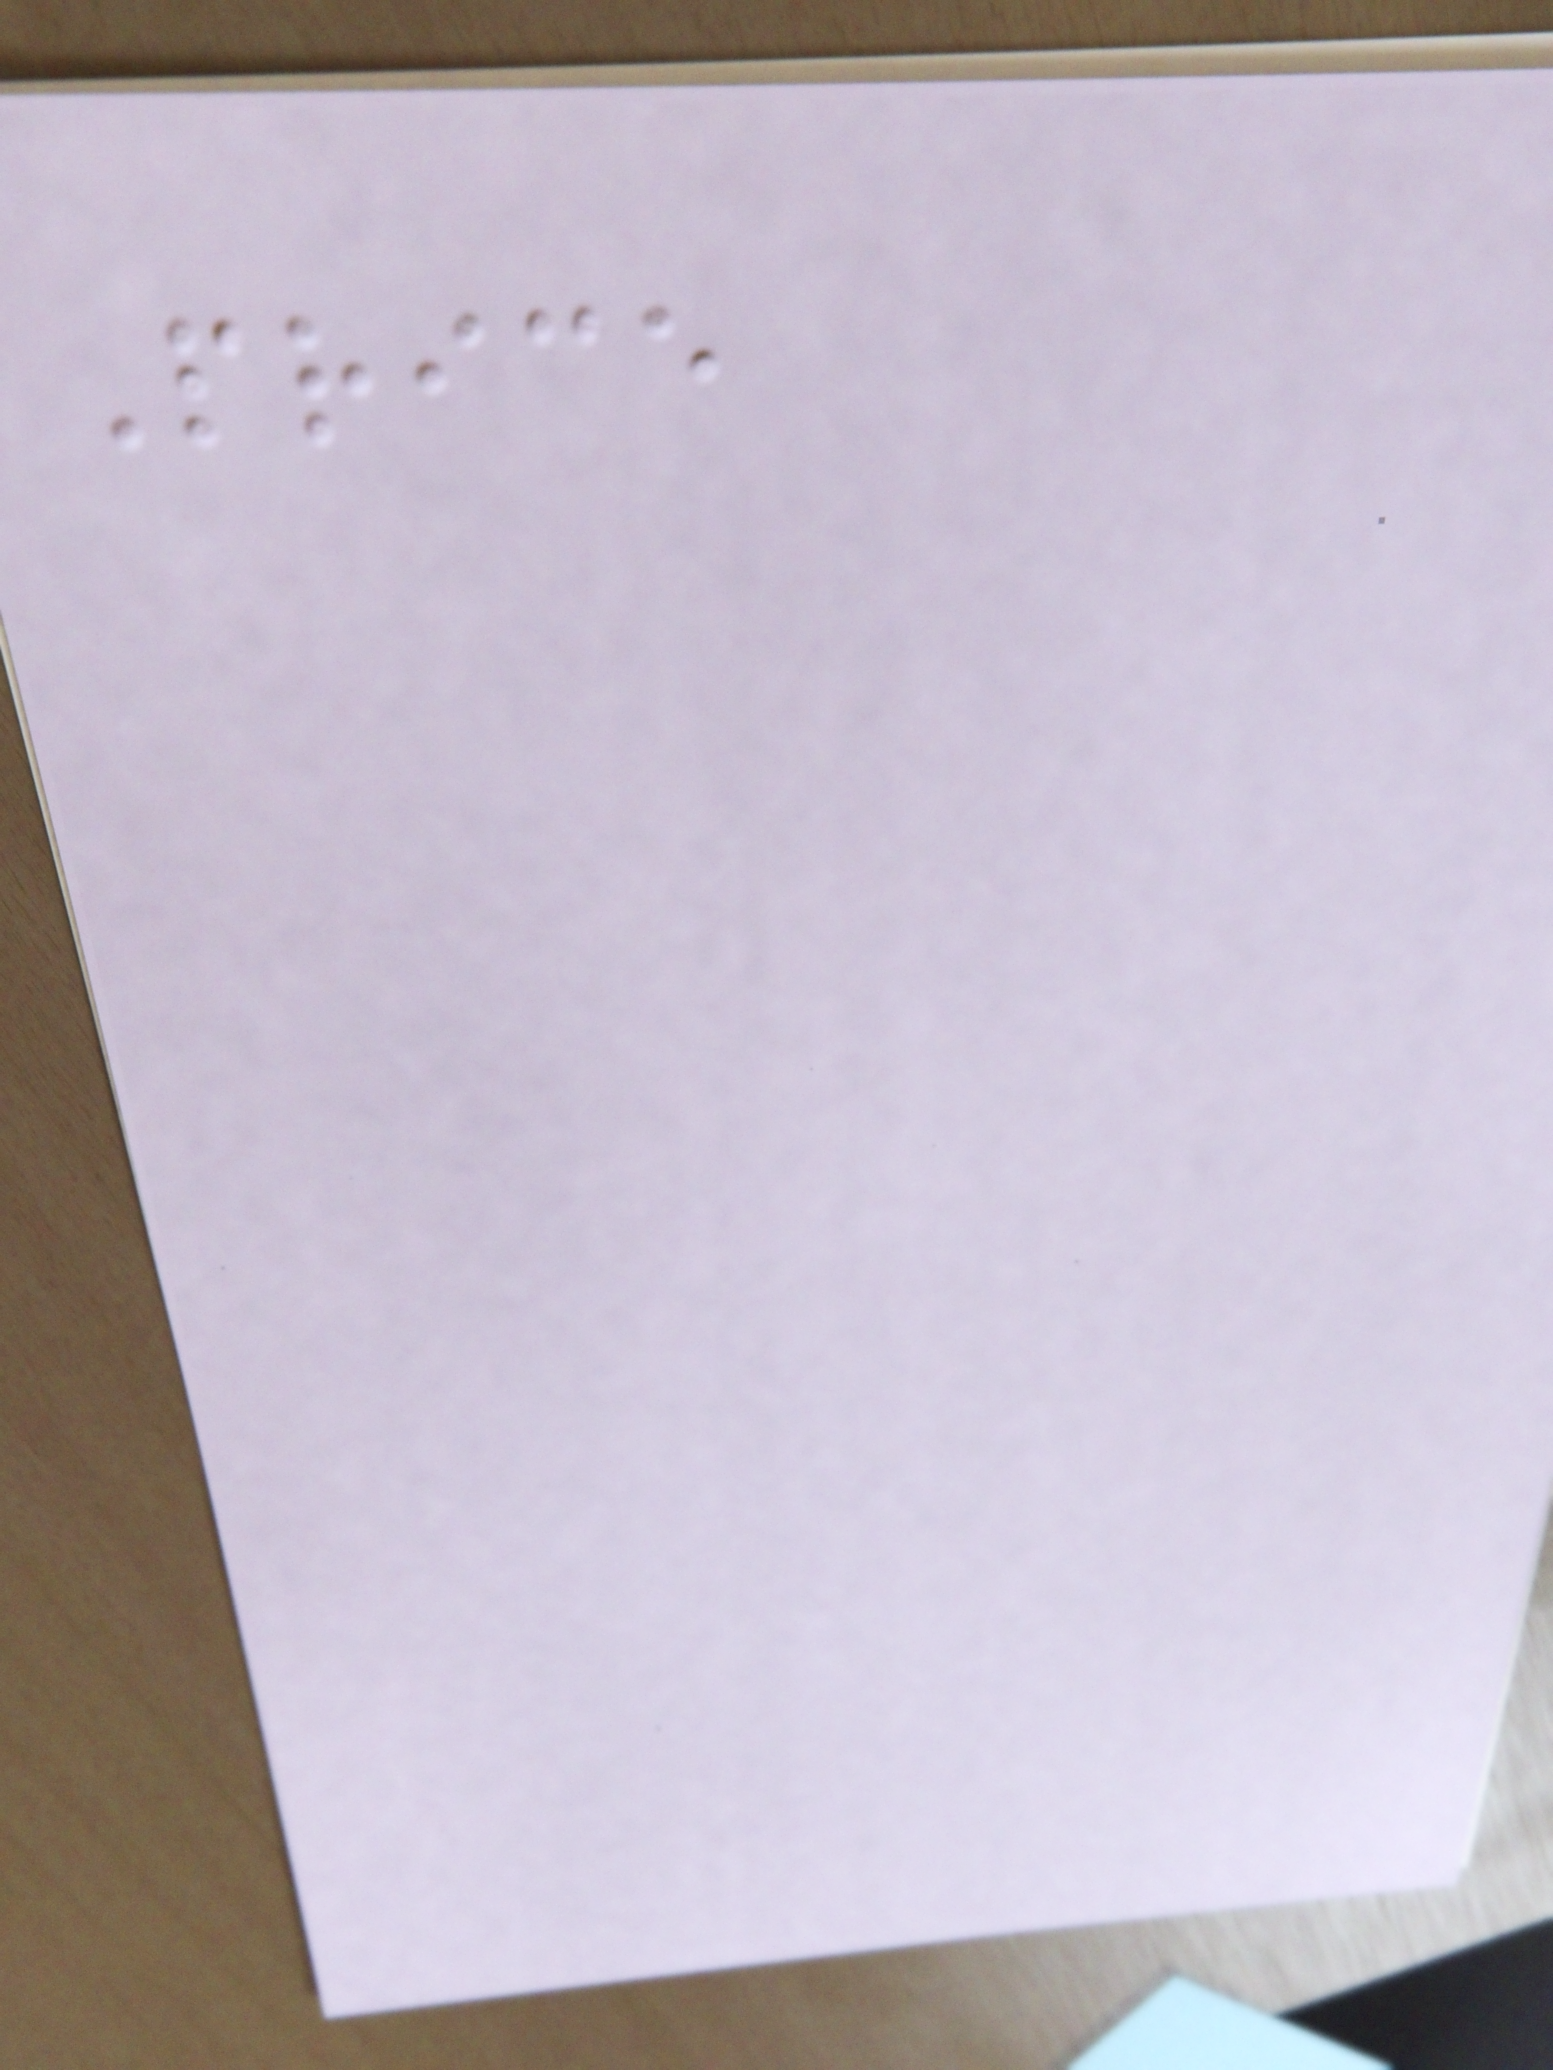Price
